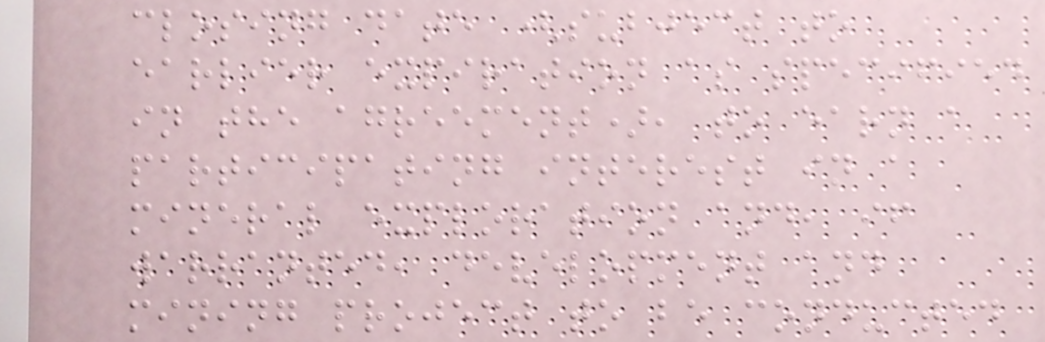closing date (subject to
earlier expiration as specified
in the agreement), to earn a
participating interest in a
mineral exploration and, if
warranted, development and
mining project to be conducted
